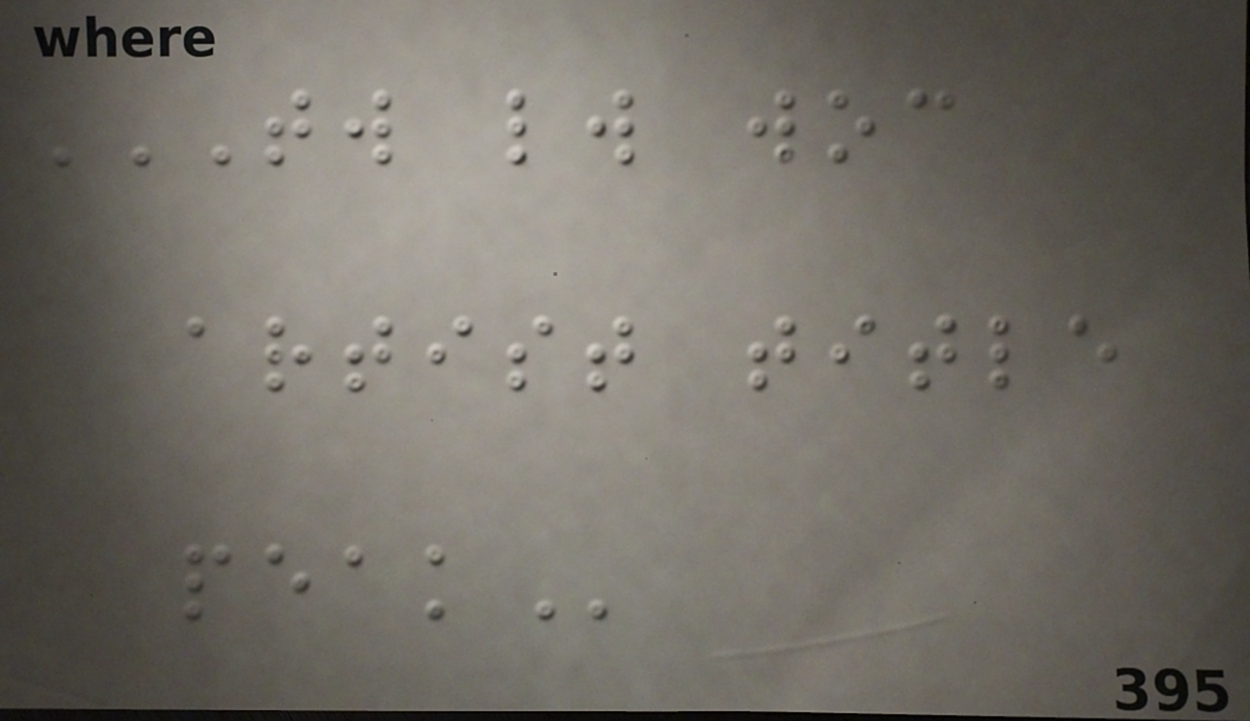TW LW WOC
ARTIST TITLE
PEAK
